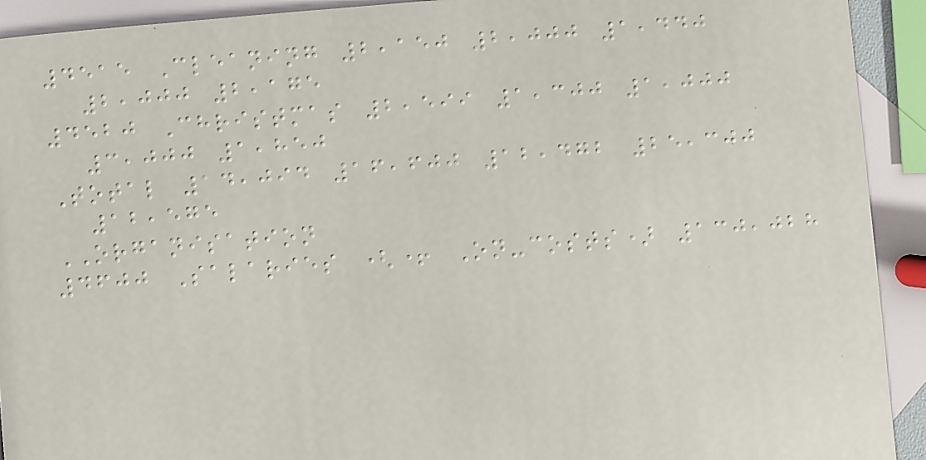4515 Cleaning 2,150 2,000 1,440
2,000 2,175
4520 Christmas 2,599 1,300 1,000
3,000 1,850
Total 14,094 16,600 12,472 25,300
12,575
ORGANISATION
4600 Salaries (+ On-costs) 130,028
